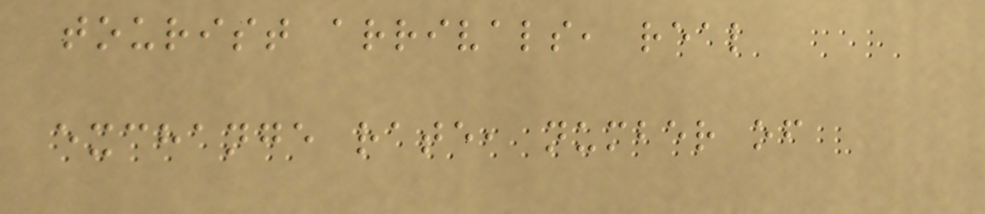tourist arrivals, real
exchange rate, number of
